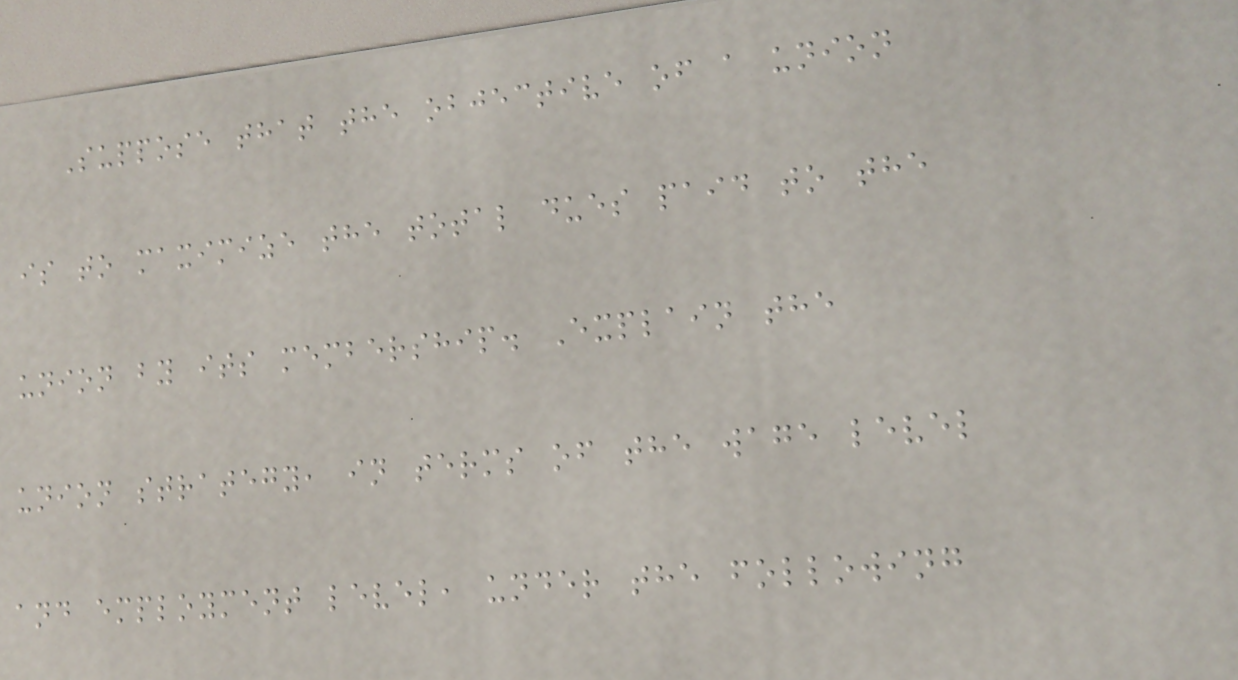Suppose that the objective of a union
is to maximize the total dues paid to the
union by its membership. Explain the
union strategy, in terms of the wage level
and employment level, under the following
